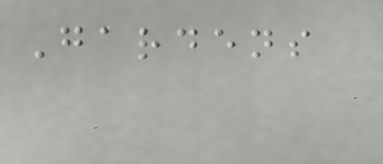Gardens
